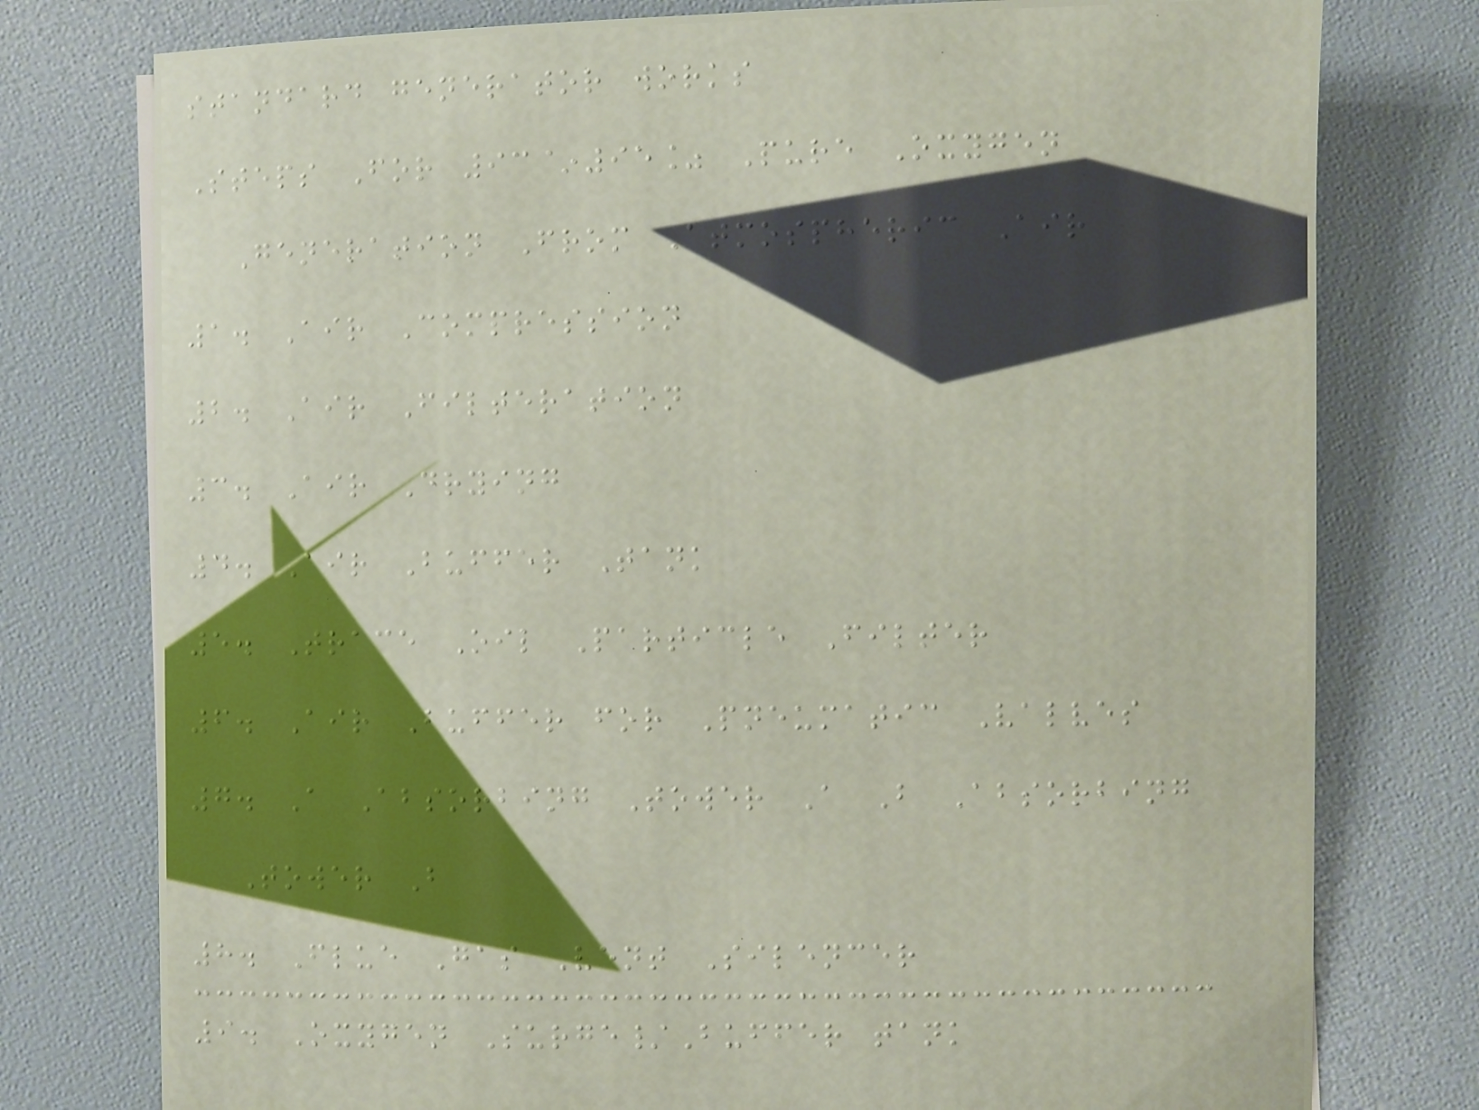standard generator works
Steps For 93~95% Pure Oxygen
Generation From Atmospheric Air
1. Air Compression
2. Air Filteration
3. Air Drying
4. Air Buffer Tank
5. Trace Oil Particle Filter
6. Air Buffer for Pneumatic Valves
7. A Absorbing Tower A B Absorbing
Tower B
8. Flue Gas Vent Silencer
9. Oxygen Surge/Buffer tank
